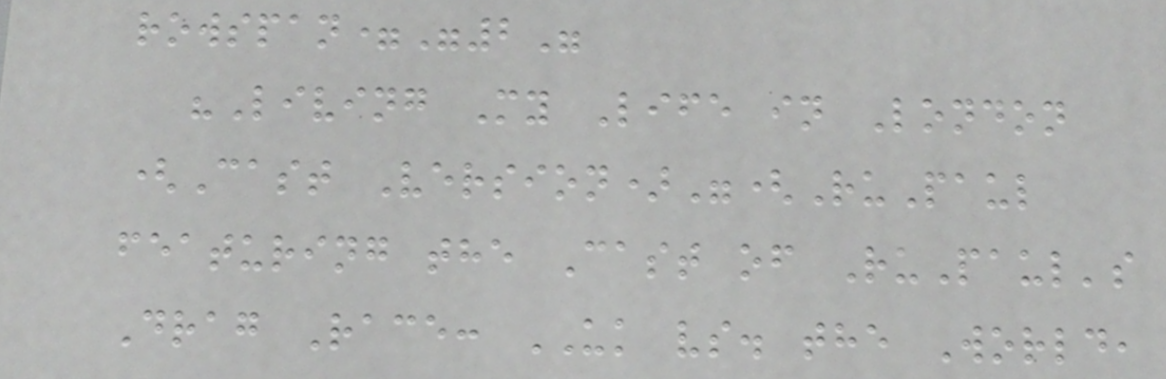rowspan="2"
"Living My Life in London
(Cast Version)"(RuPaul
featuring the Cast of RuPaul's
Drag Race: UK vs. the World,
